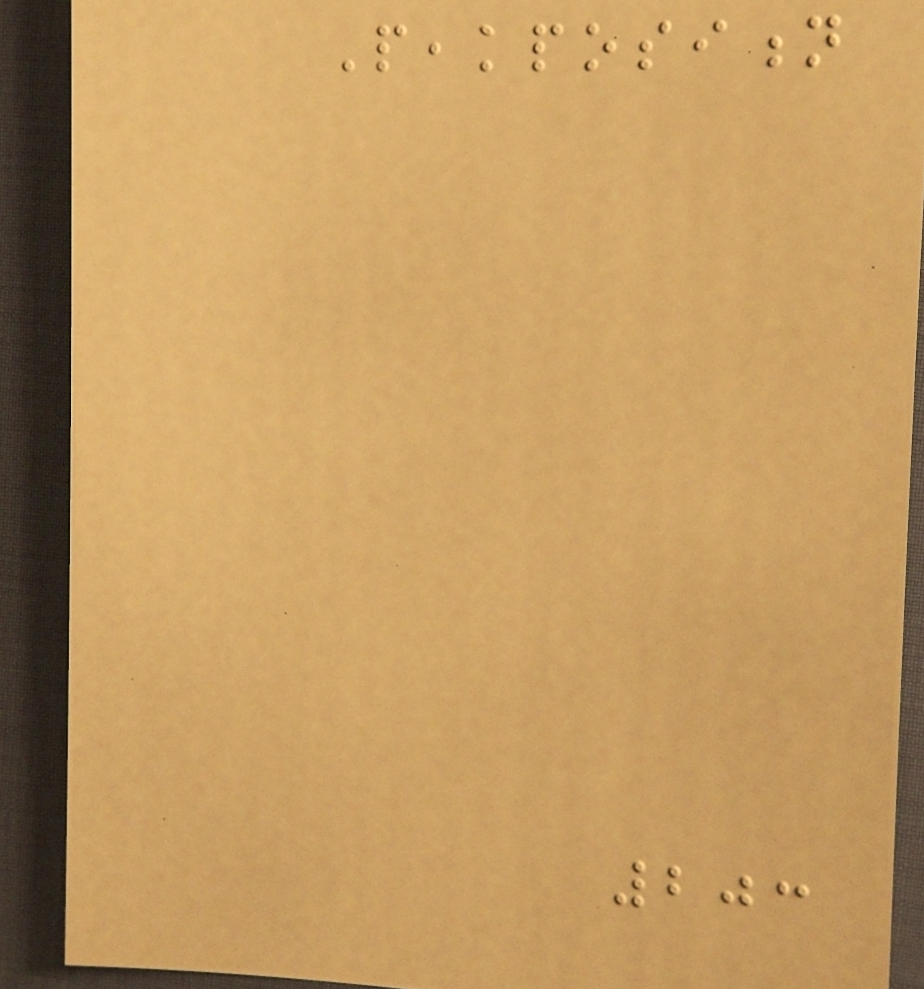Peakposition
203
